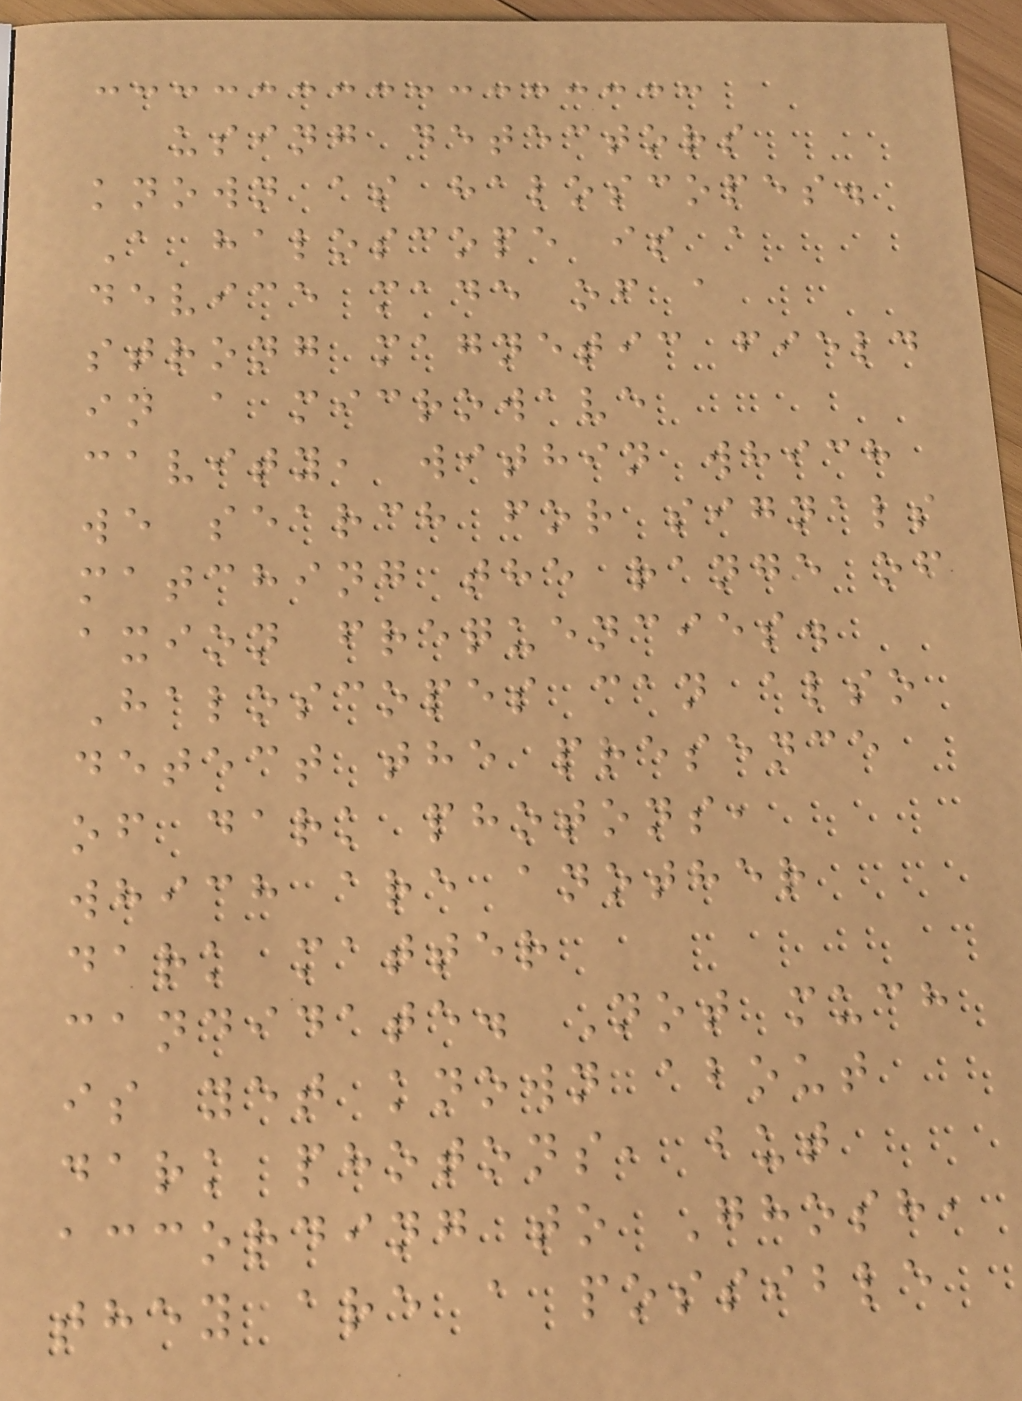using detectors
known as haloscopes.
A haloscope is a
device made of a
strong magnetic field
in a microwave
cavity, within which
we search for signals
matching the range of
axion frequencies.
Haloscopes can also
detect the presence
of dark photons,
which are another
dark matter
candidate. Not much
is yet known about
dark photons, but
according to Ghosh,
they are a possible
